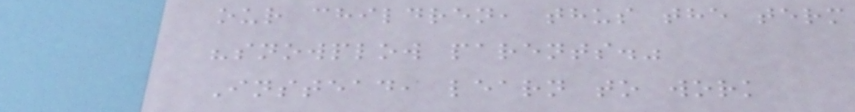our children, thus the term
"snowplow parents."
Instead, learn to work
